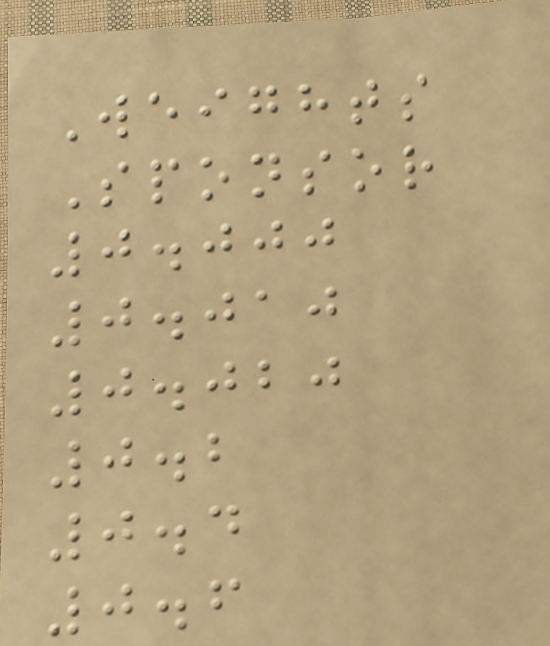Weights
Sponsor
0.000
0.010
0.020
0.2
0.4
0.6
